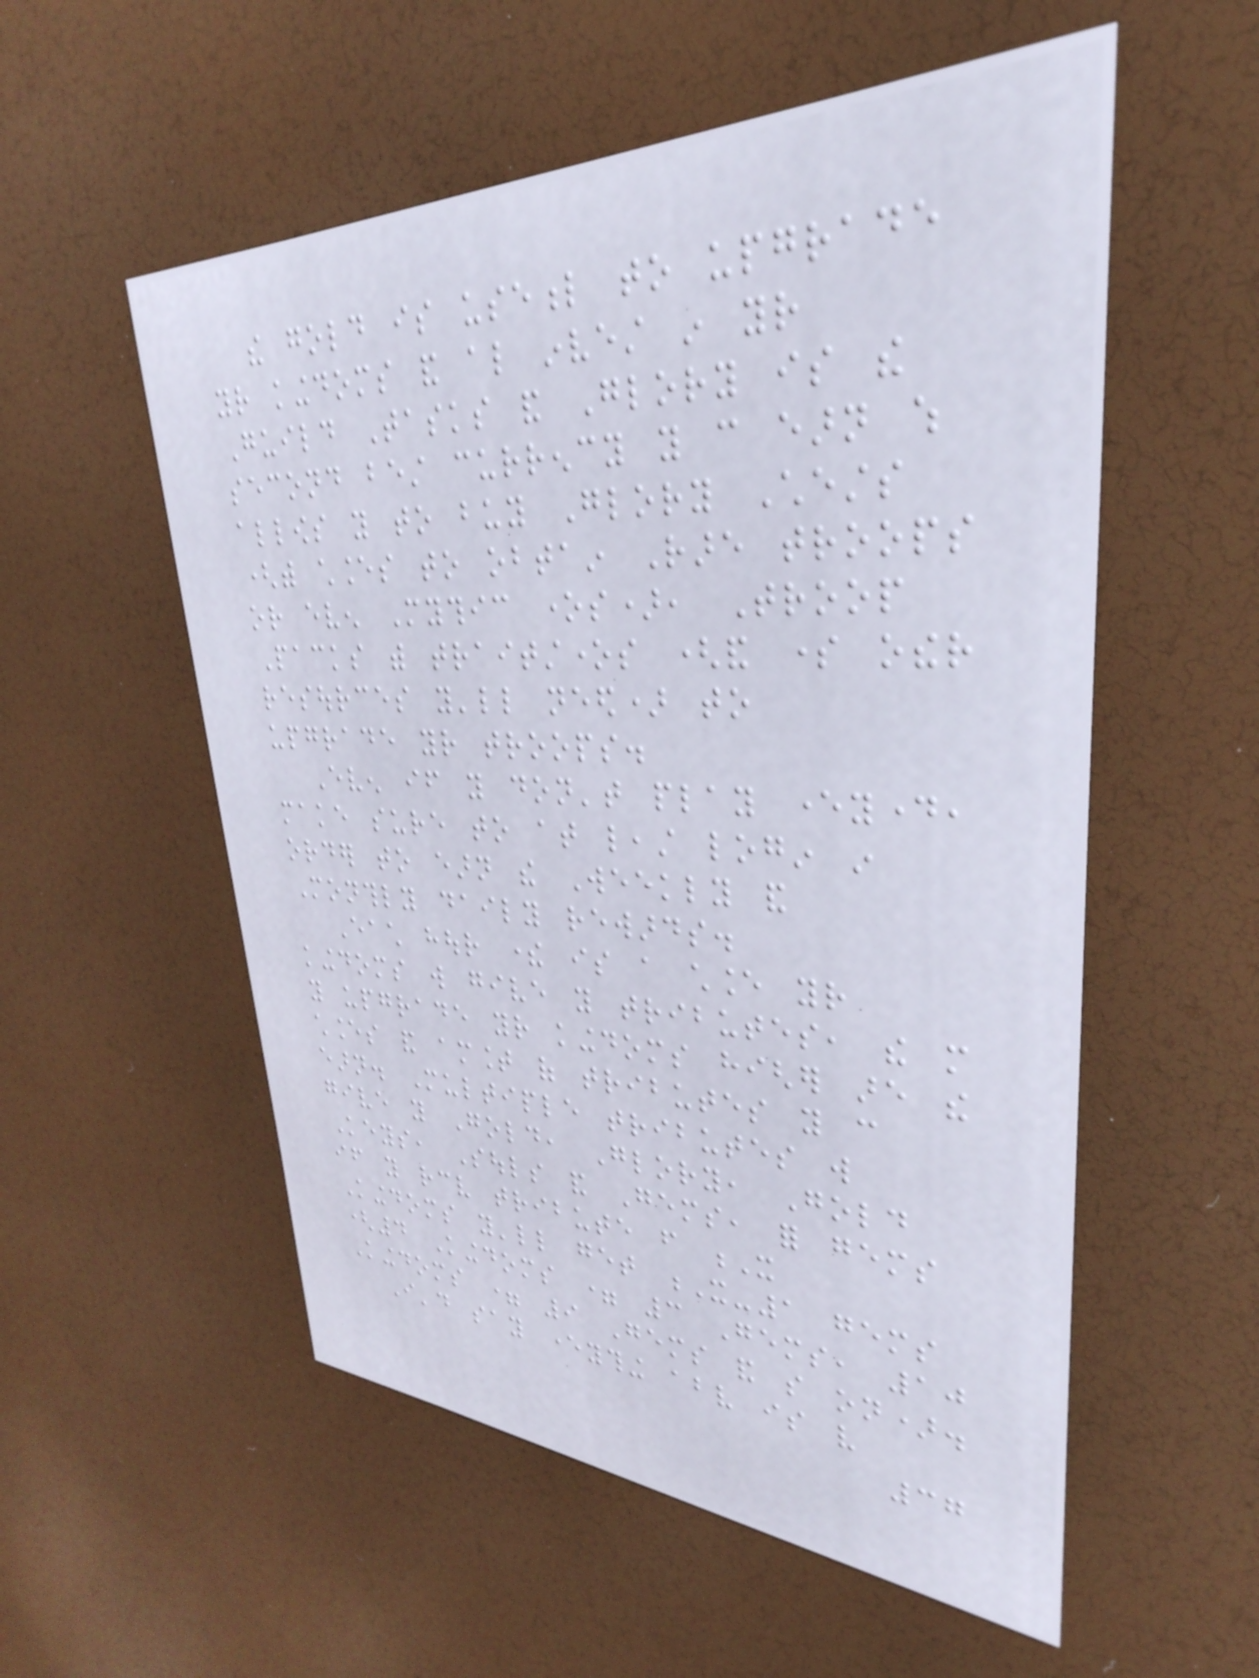the gold is useful to upgrade
your kingdoms and also invest in your
Guild Tasks and Glory is the
second best currency you can earn which
allows you to buy Glory Chests
(with chances to obtain Rare troops
or even Mythic ones), Troop
Packs with traitstones (and some other
resources you'll need) to
upgrade your troops.
Even if you don't play everyday,
make sure to at least login in
order to earn the Weekly and
Monthly daily rewards.
Each hour there is a chance your
kingdoms will give you tributes, the more
you upgrade your kingdoms higher are the
chances and amount of tributes you can
earn. Multiple tributes will
give you Gold, Glory, Gold
Keys, Souls and Gems, for gems
if you receive tribute from X
Kingdoms you'll get X-1 gems
(4 Kingdoms = 3 Gems, 10
Kingdoms = 9 Gems and so on).
I'd say everything above is very
37
